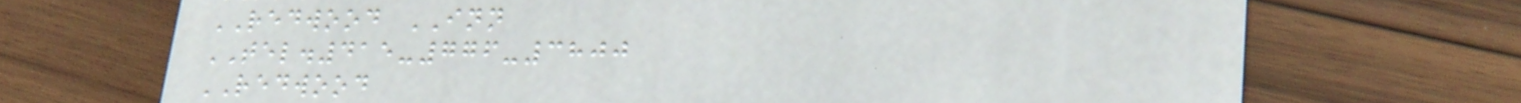REDWOOD INN
TEL.415-776-3800
REDWOOD
